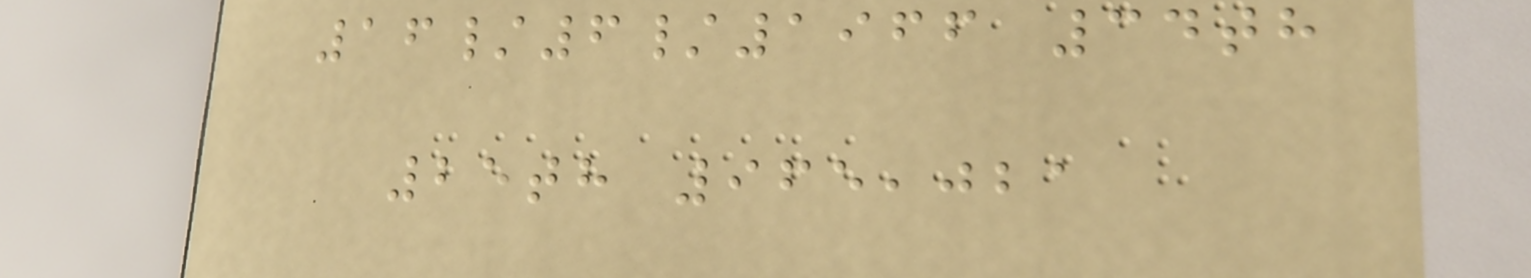16/6/1966 34th
25th 965,021
